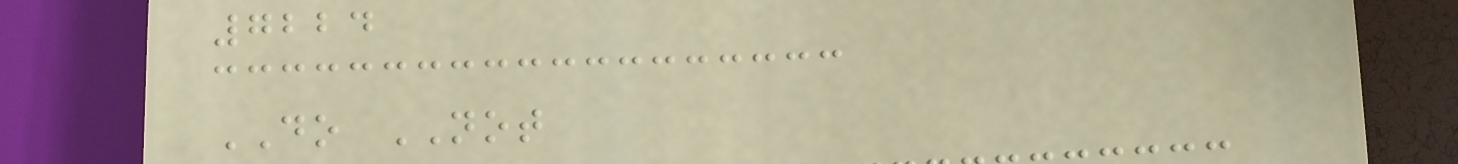7224
DO NOT
